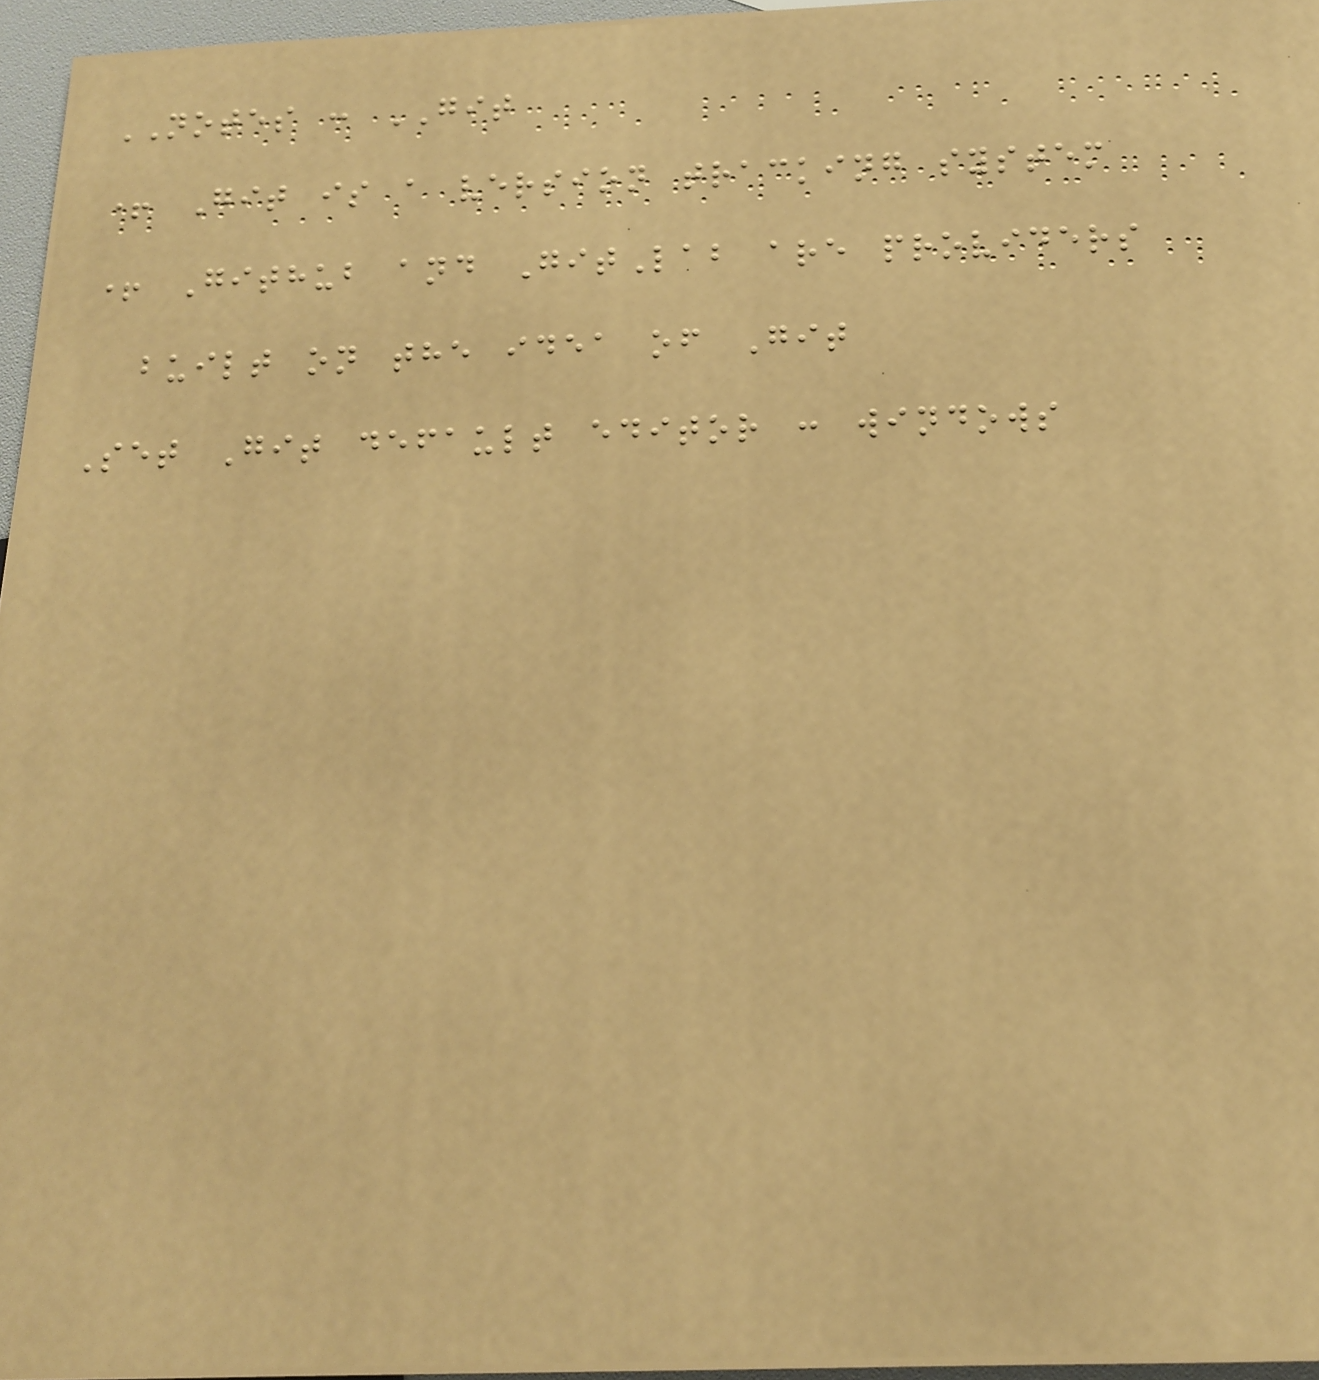NOTES : GIT
+ Git is a version tracking system
+ Github and GitLab are providers
built on the idea of Git
Set Git default editor : windows
